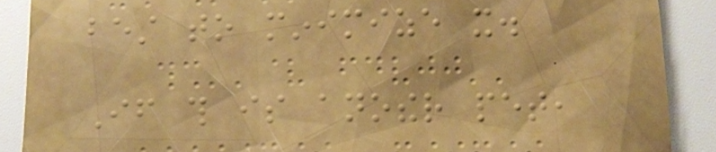best to minimize it.
If this is another pet,
